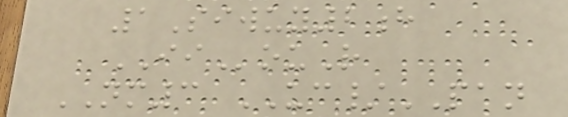1Siwuy2h
IIouR
NM3 UC/PAN
